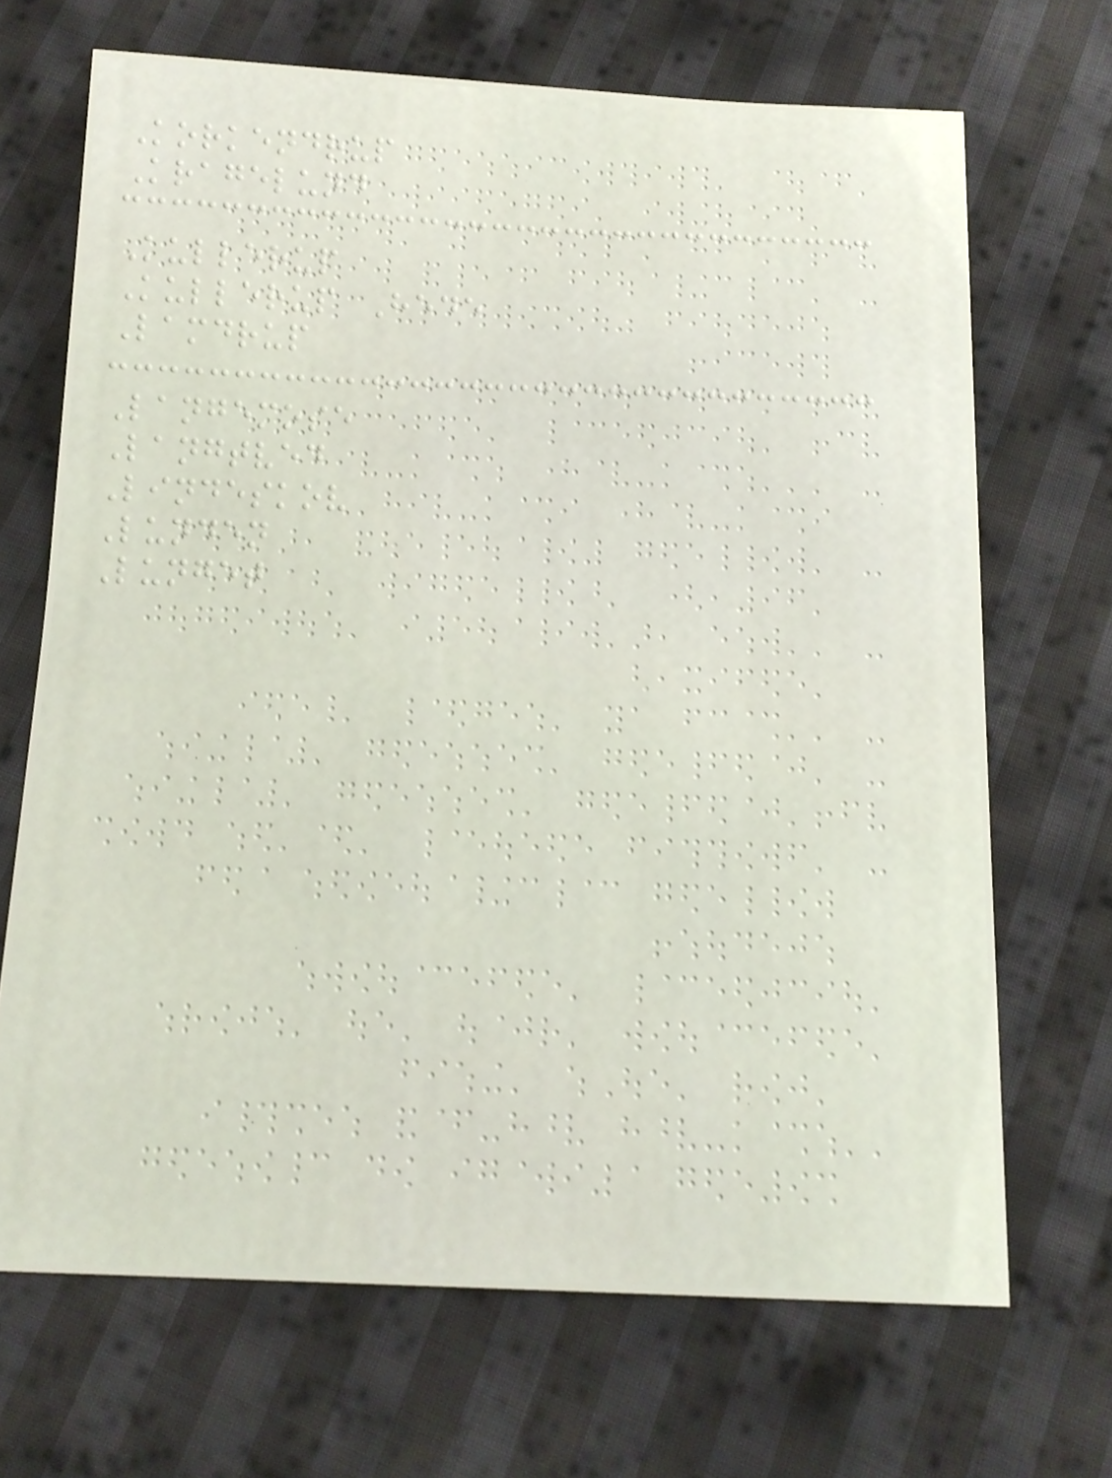Korkendrup
Kragelund
Kullerup
Kullerup Hede
Lamdrup
Langemose
Langtved
Lindeskov
Lunden
Lunget
